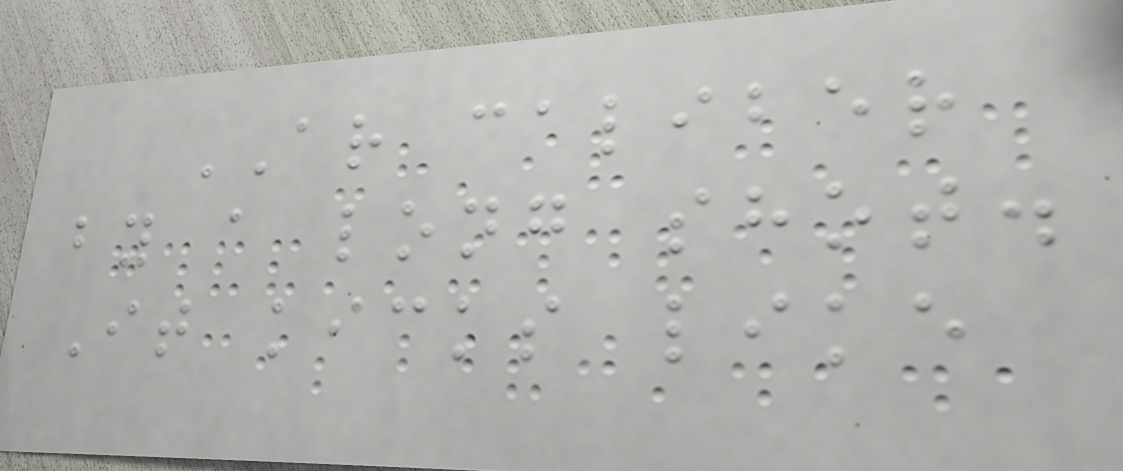AR caliber
by a long shot.
It kicks like
